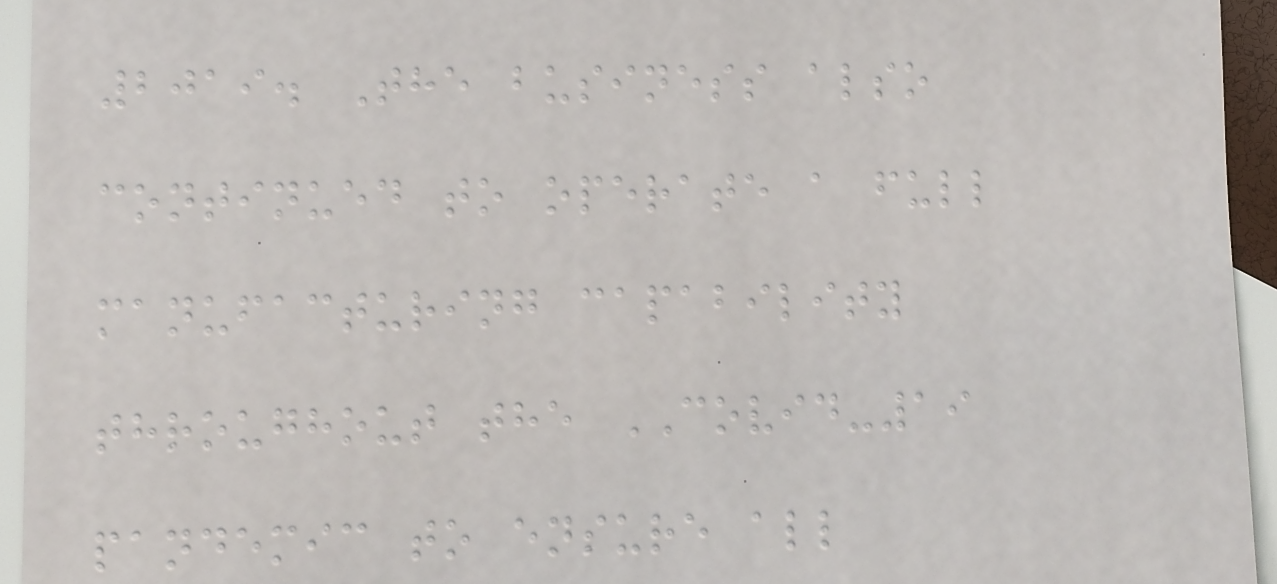2019. The business also
continued to operate a full
manufacturing capability
throughout the COVID-19
pandemic to ensure all
